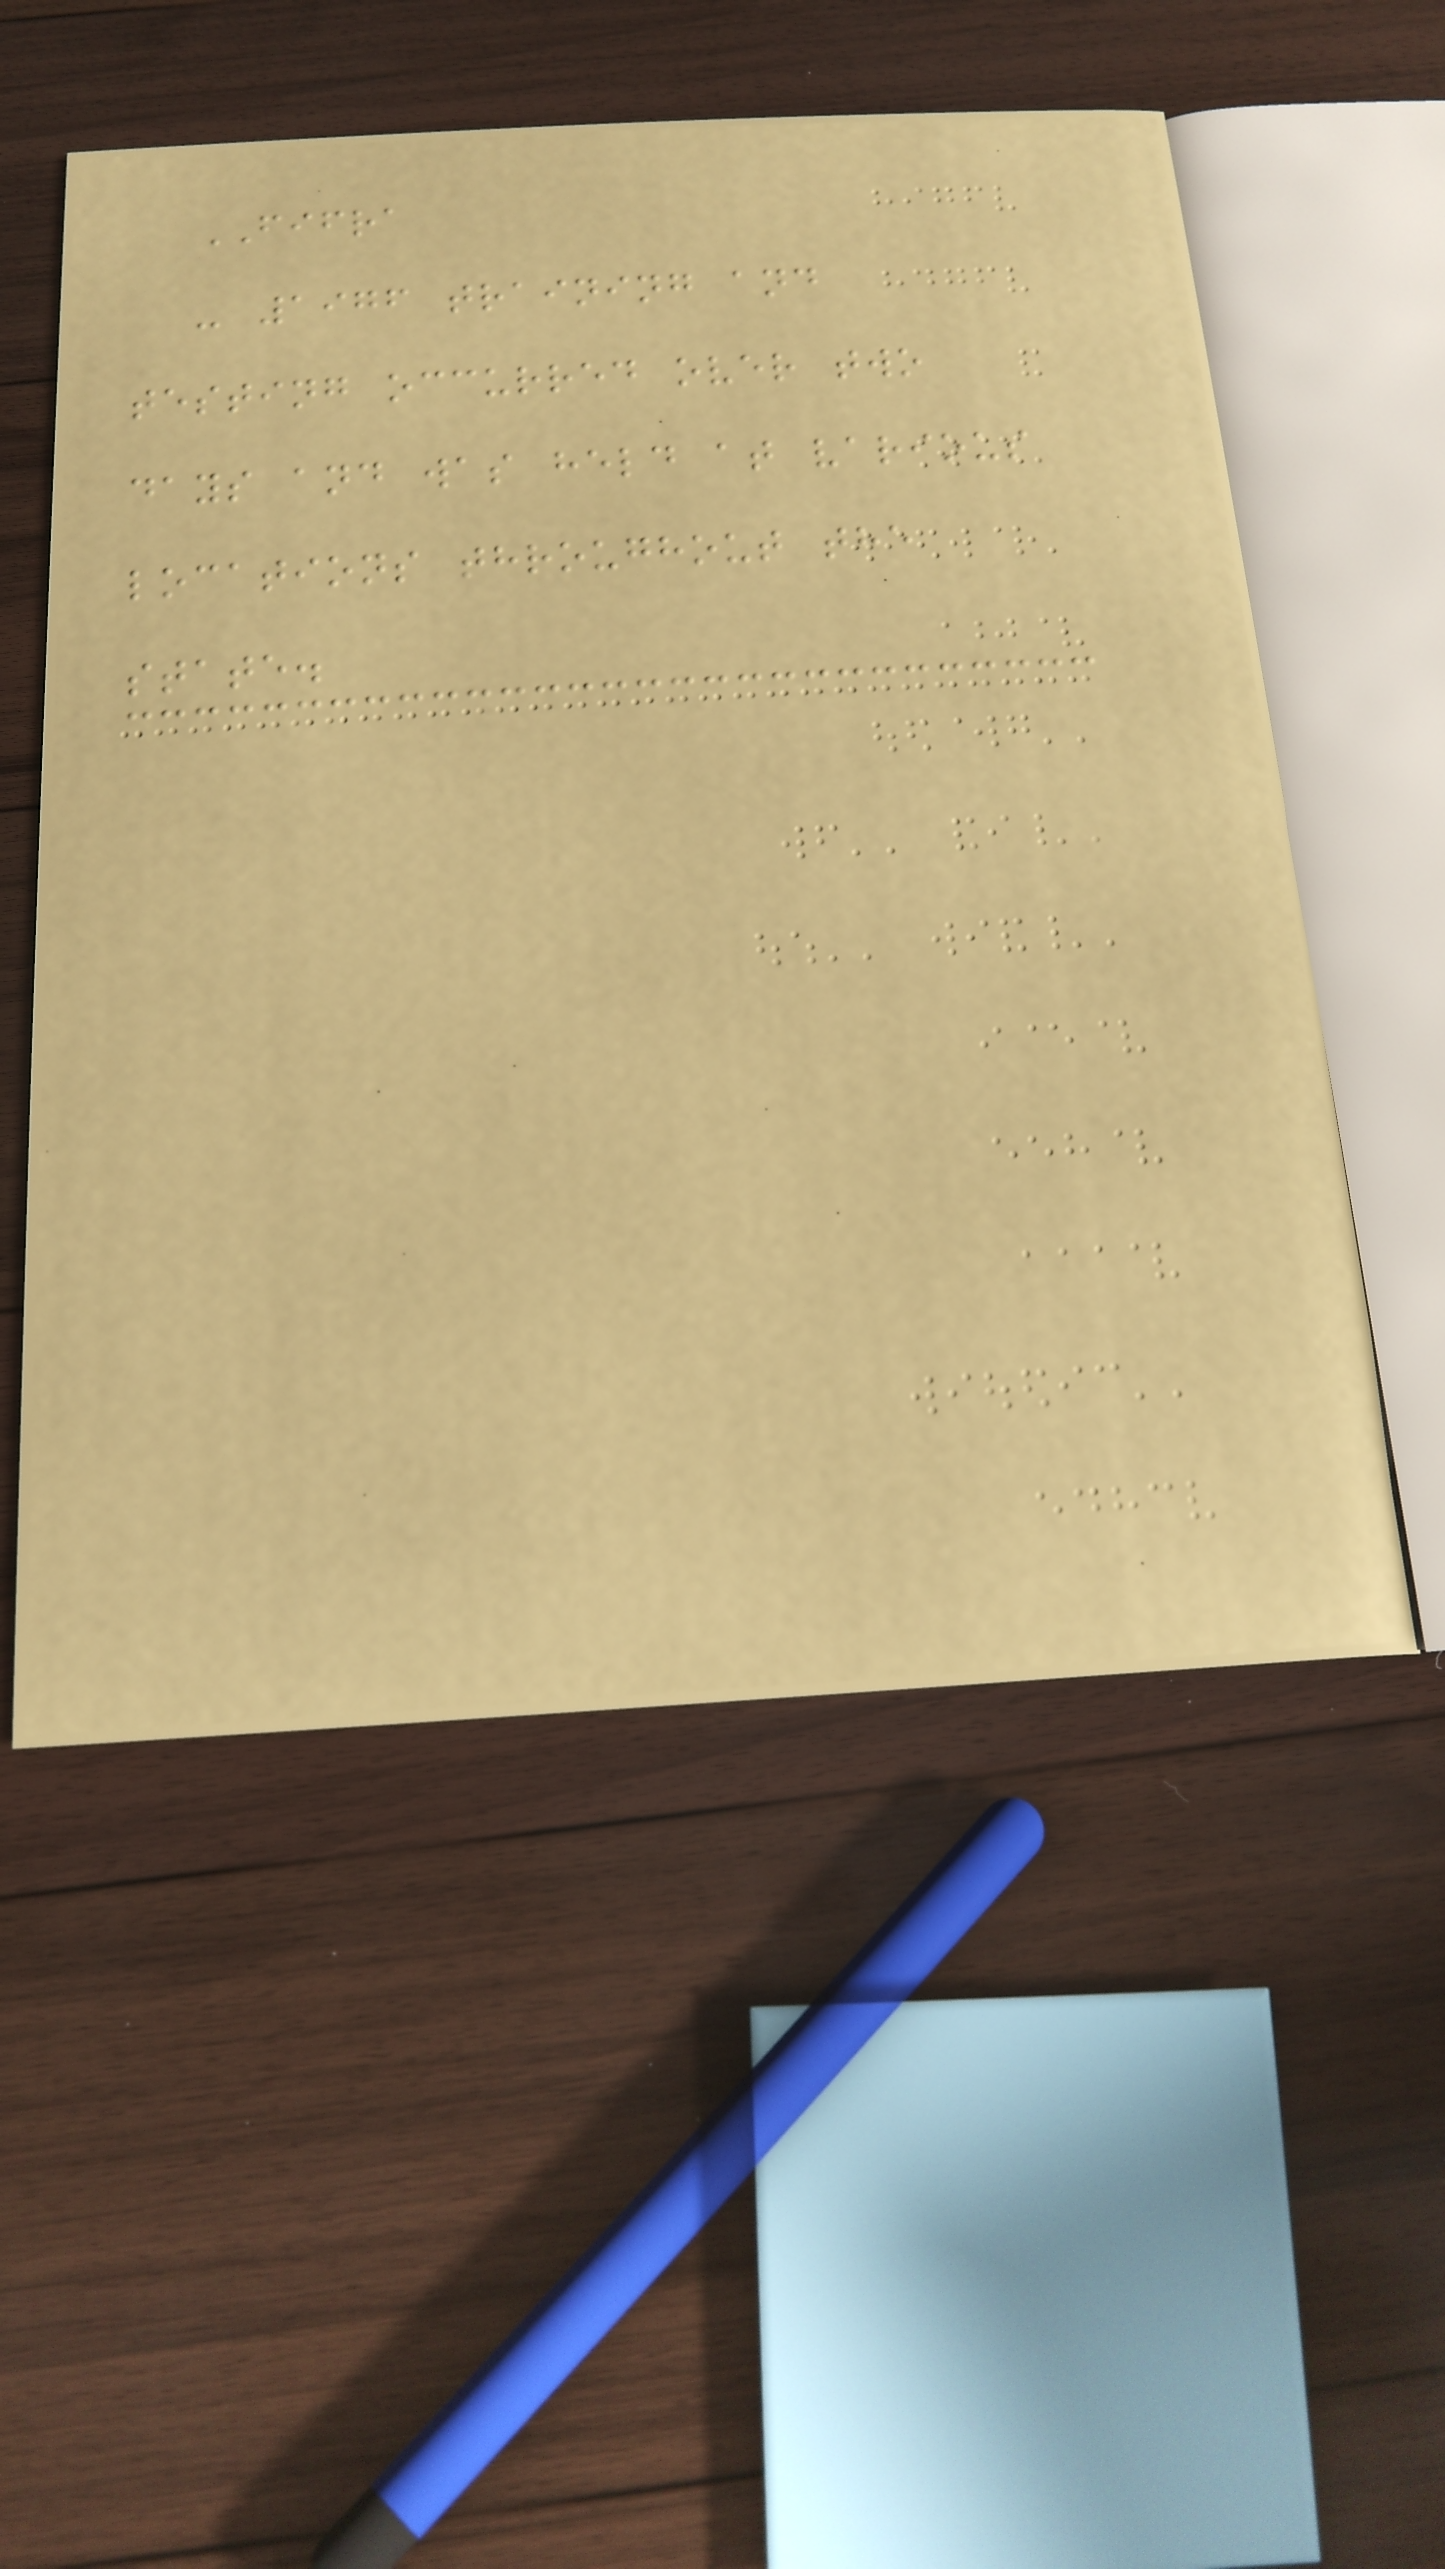FIFRA
- 1976 training and
testing occurred over two
days and was held at various
locations throughout the
state.
